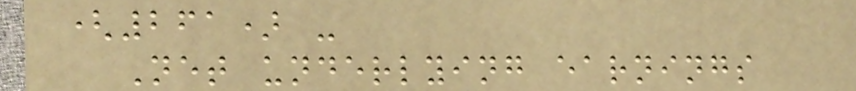(261) -
Net underlying earnings
